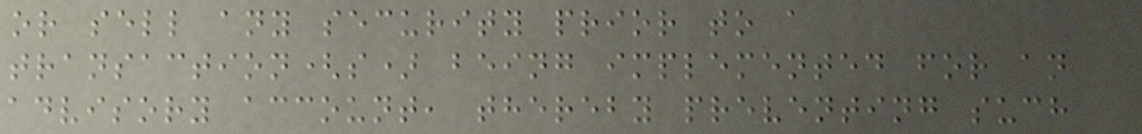or sell any security prior to a
transaction(s) being implemented for an
advisory account, thereby preventing such
